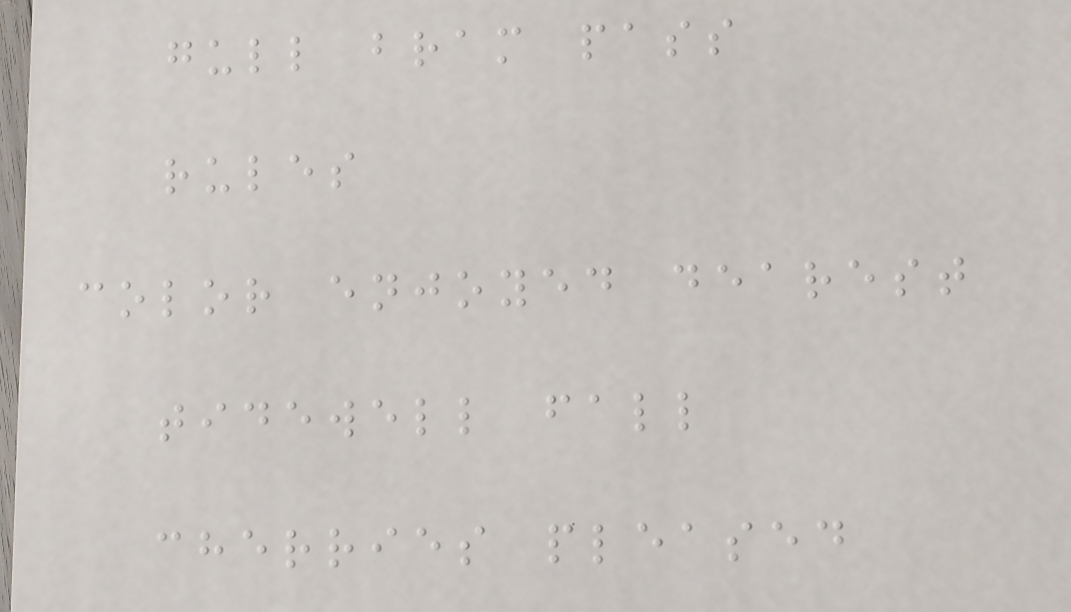gull bram pass
rules
color enjoyed dearest
tidewell fall
cherries pleased
